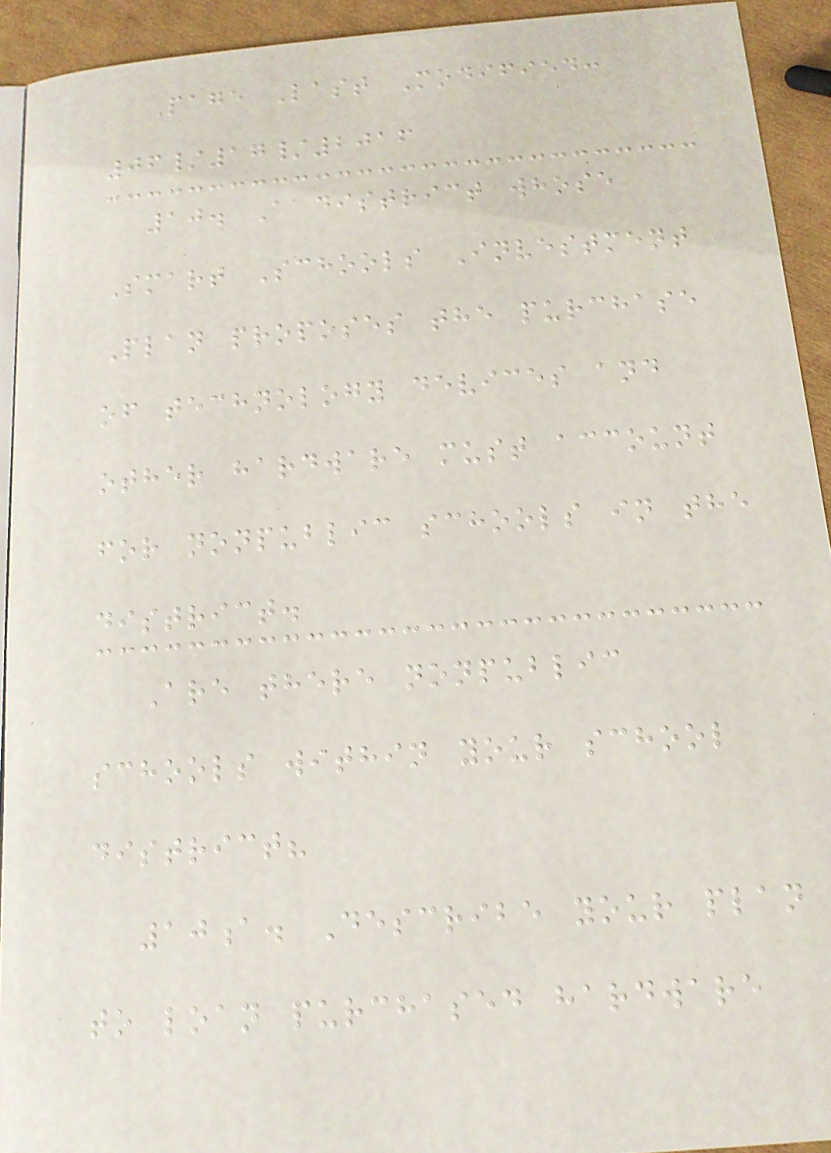Page Last Modified:
06/17/2016
10. A district whose
Smart Schools Investment
Plan proposes the purchase
of technology devices and
other hardware must account
for nonpublic schools in the
district.
Are there nonpublic
schools within your school
district?
10a. Describe your plan
to loan purchased hardware
